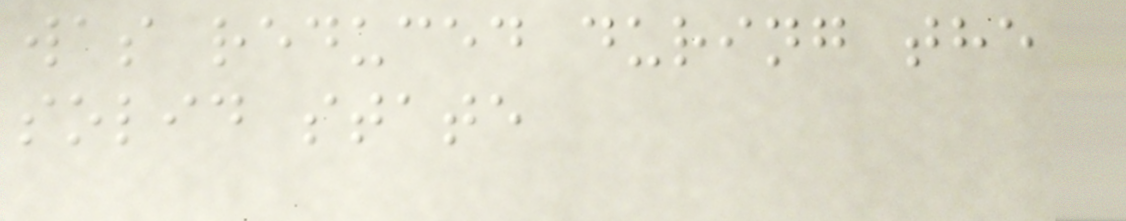was reduced during the
solid state
